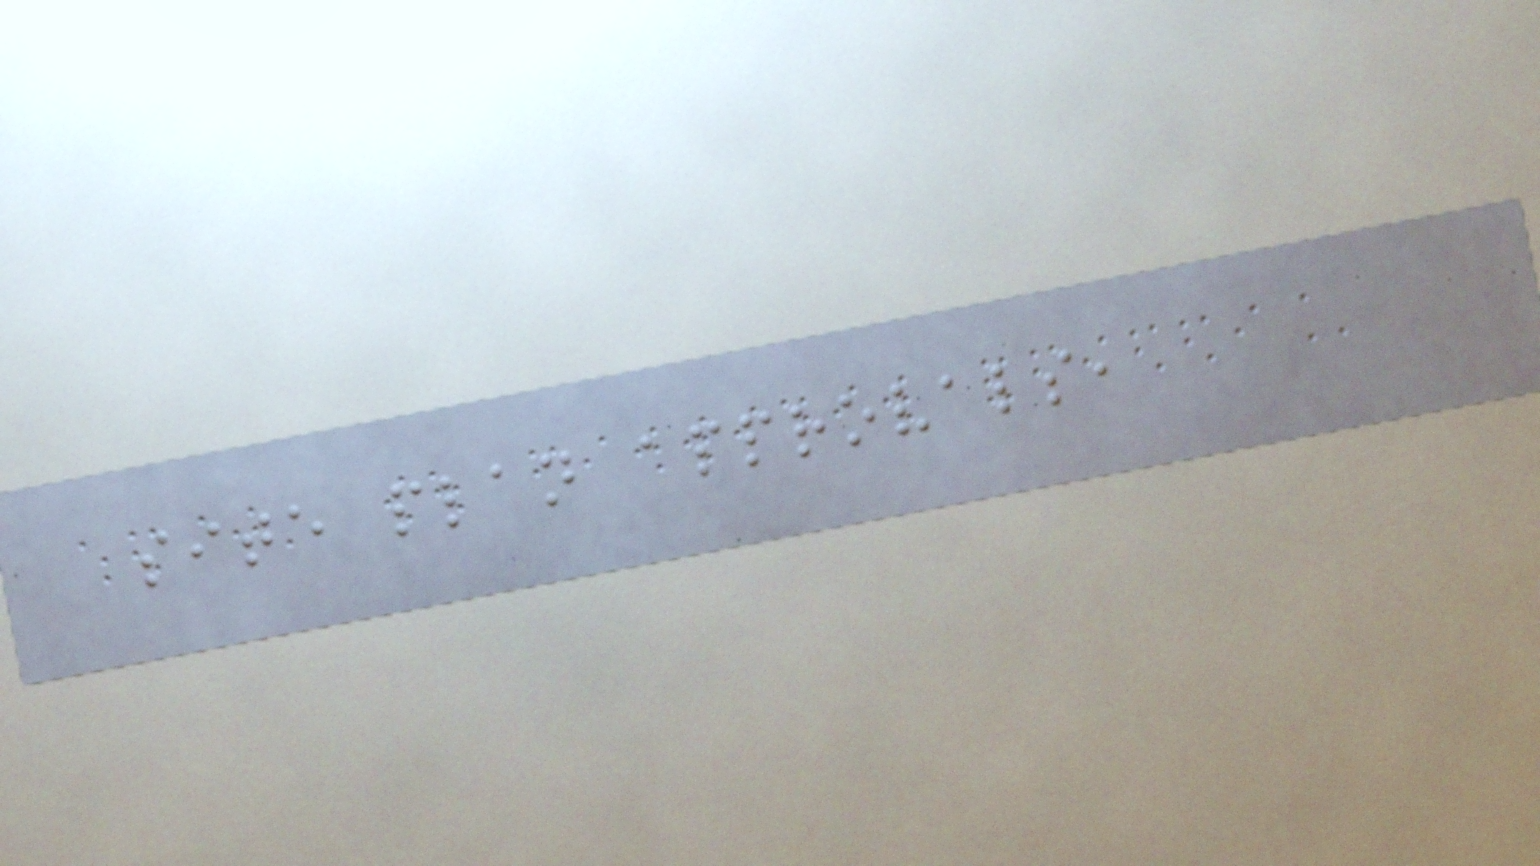site plan approvals,
